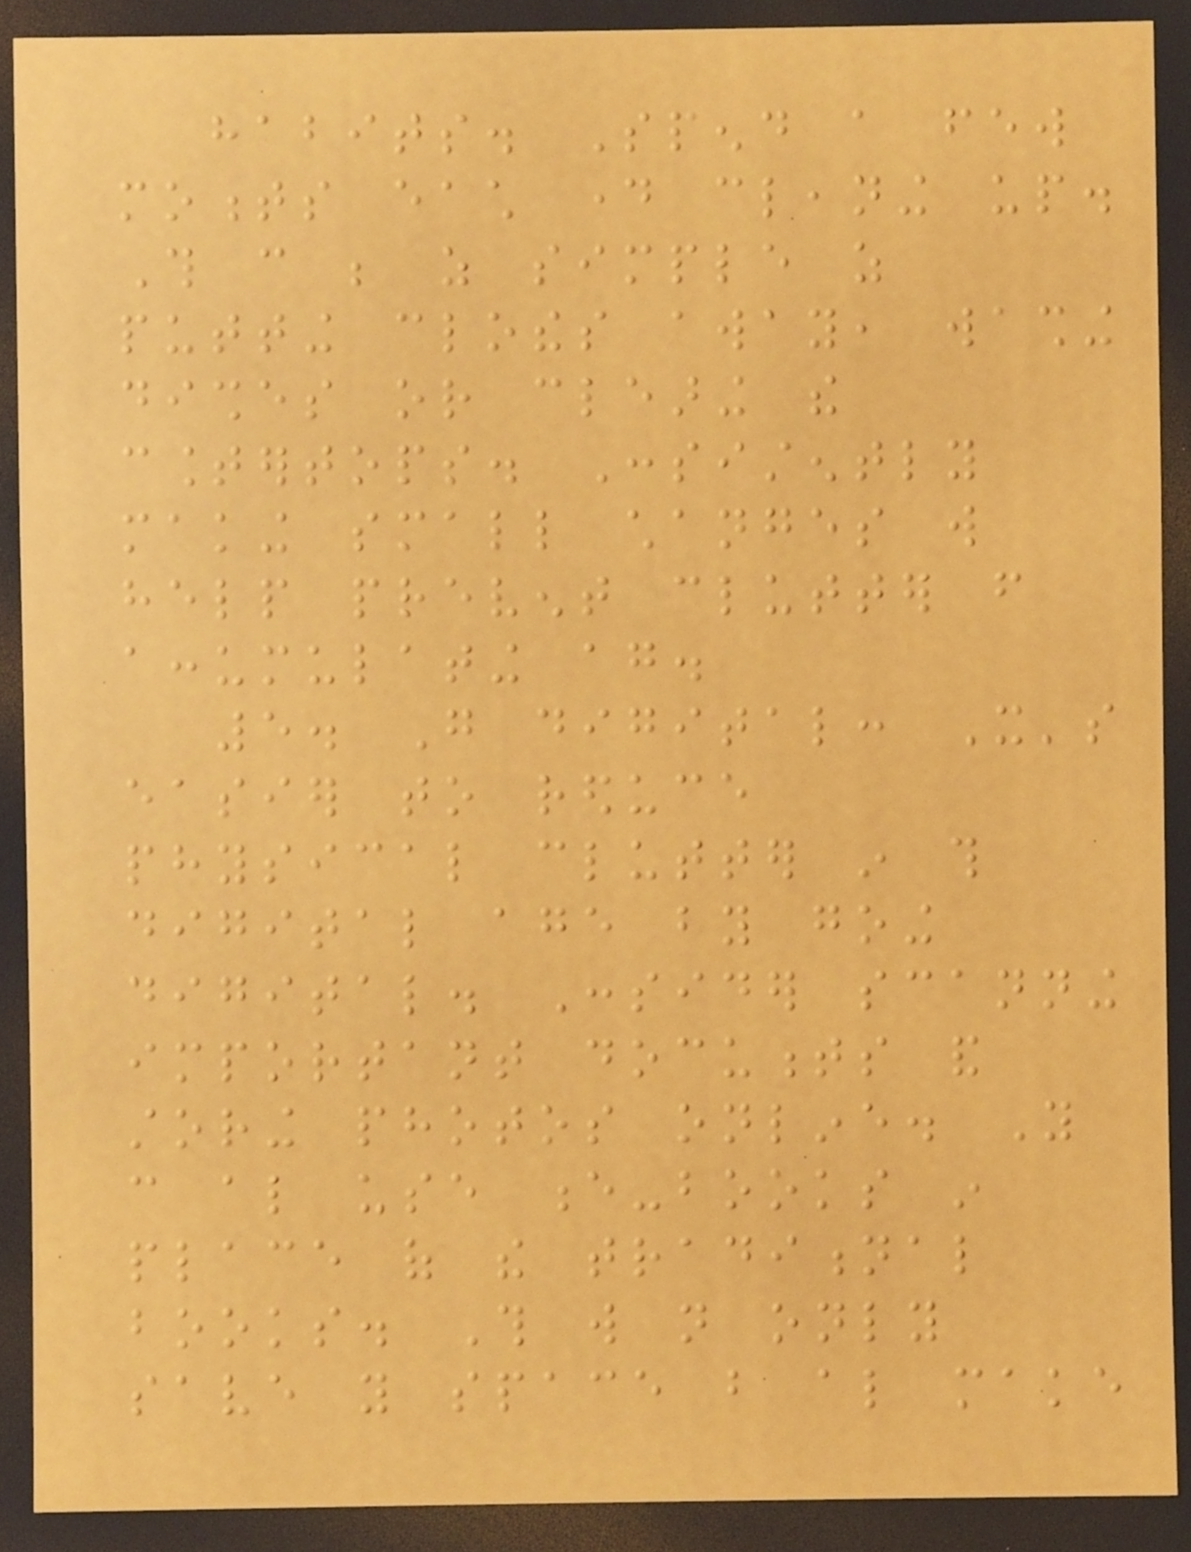habits. Spend a few
moments each day cleaning up.
This can be as simple as
putting clothes away, washing
dishes or clearing the
countertops. Consistently
making small changes will
help prevent clutter from
accumulating again.
5. Go digital: It's
easier to reduce
physical clutter in this
digital age by going
digital. Consider scanning
important documents and
storing photos online. You
can also use e-books in
place of the traditional
books. This will not only
save you space but also make
